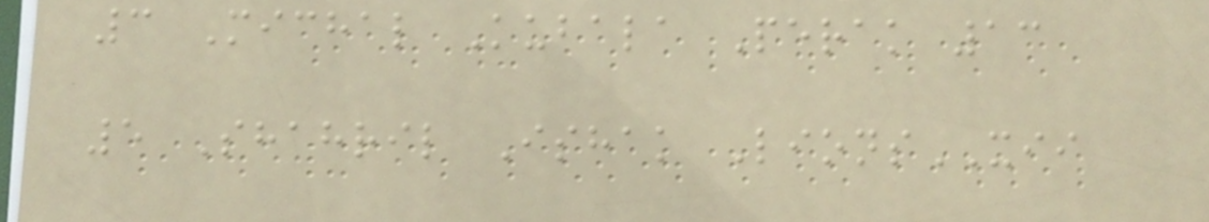3 Michal Kubala Perak 13
5 Shahril Ishak LionsXII
